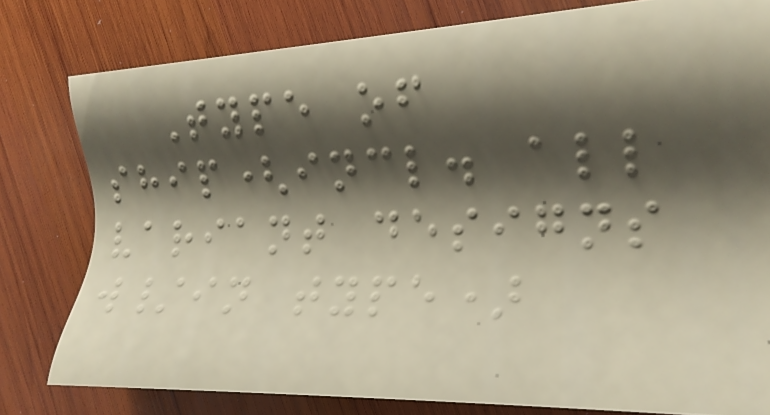Type of
ship(incl. all
variant designs
w/in type)
